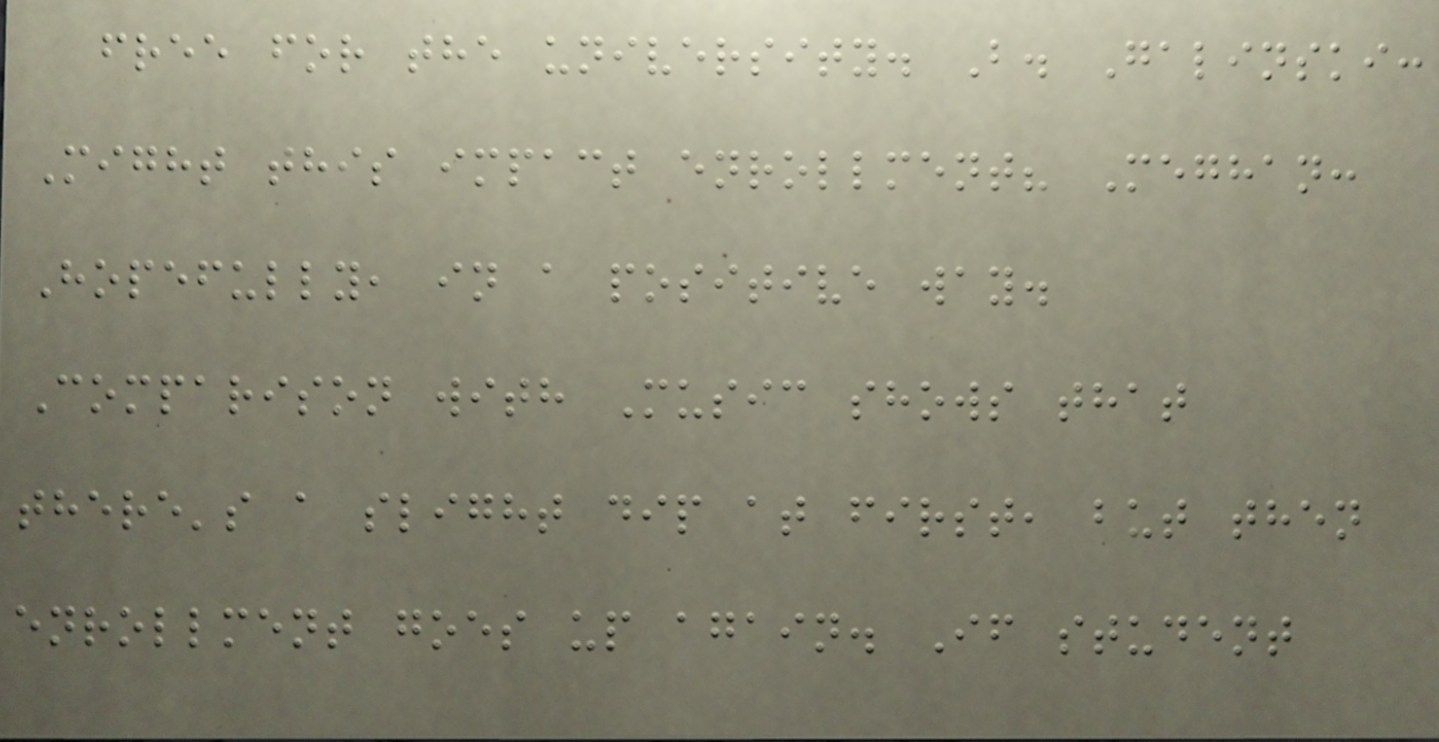free for the university. B. Galinski:
Might this impact enrollment? Meghan:
Hopefully, in a positive way.
Comparison with Music shows that
there's a slight dip at first, but then
enrollment goes up again. If student
